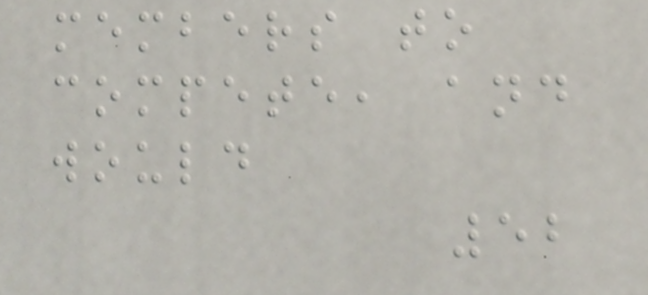members to
compete, and
would
52
